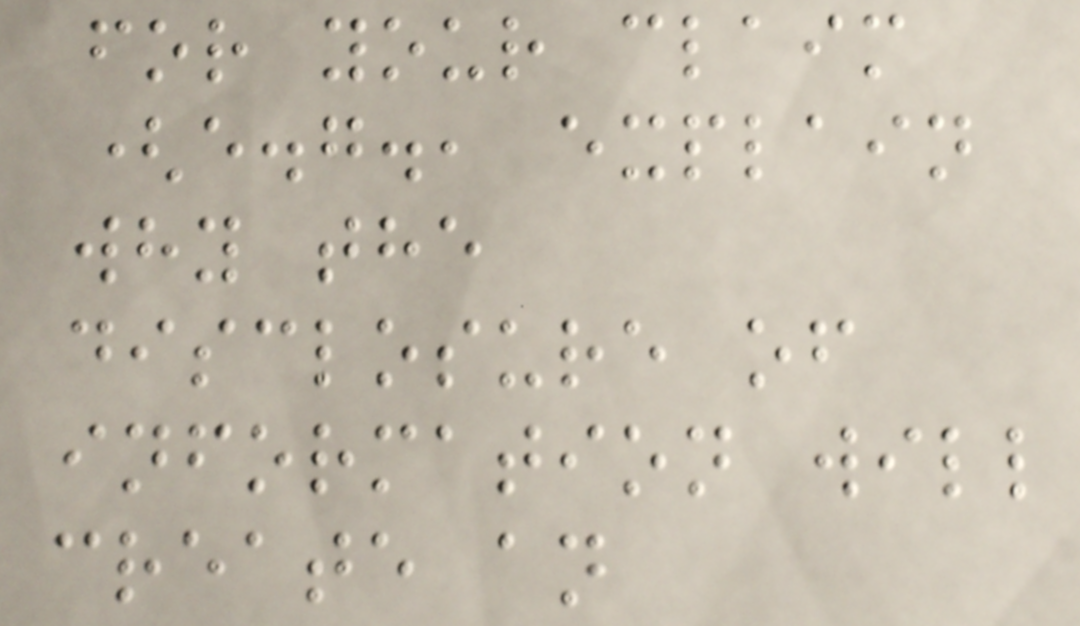for your claim
(e.g., explain
why the
disclosure of
information will
create an
